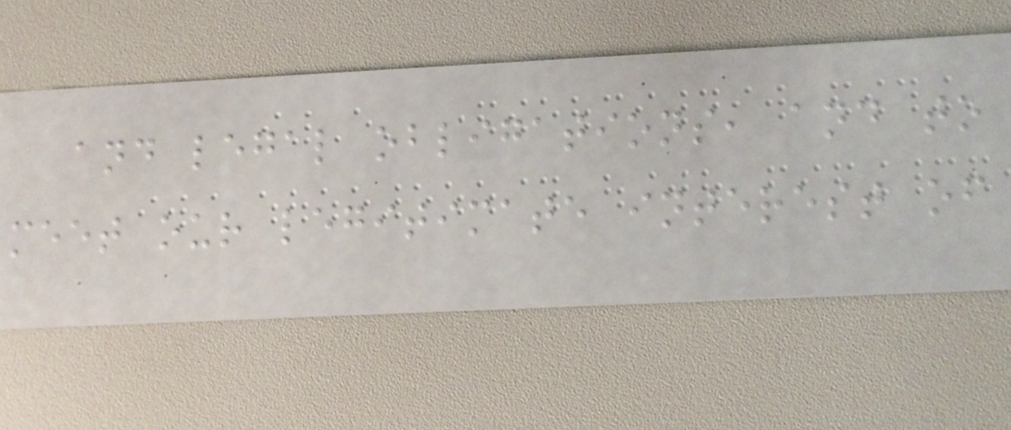and legal obligations, and to
meet our legitimate interest of
